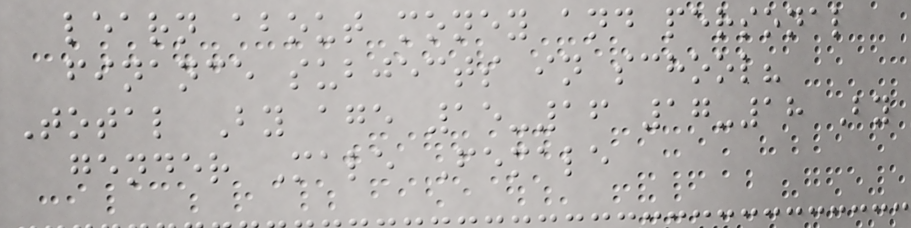learn about money and personal
finance subjects in school?
Total By age 15-16 17-18 By
gender Male Female
